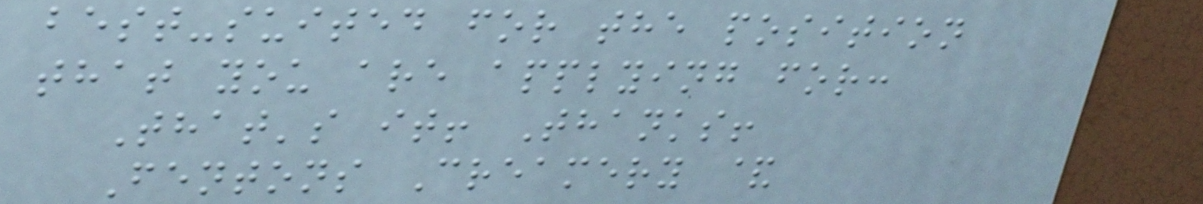best-suited for the position
that you are applying for:
That's it! Thanks!
Fentons Creamery &
